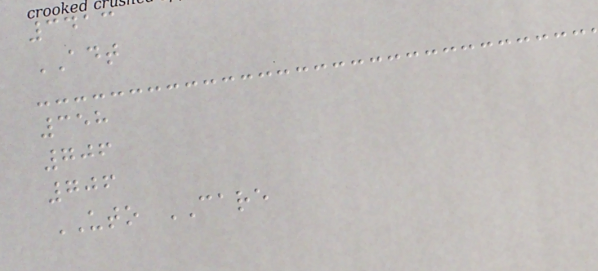3413
ADT
358
706
706
UTO CARE
